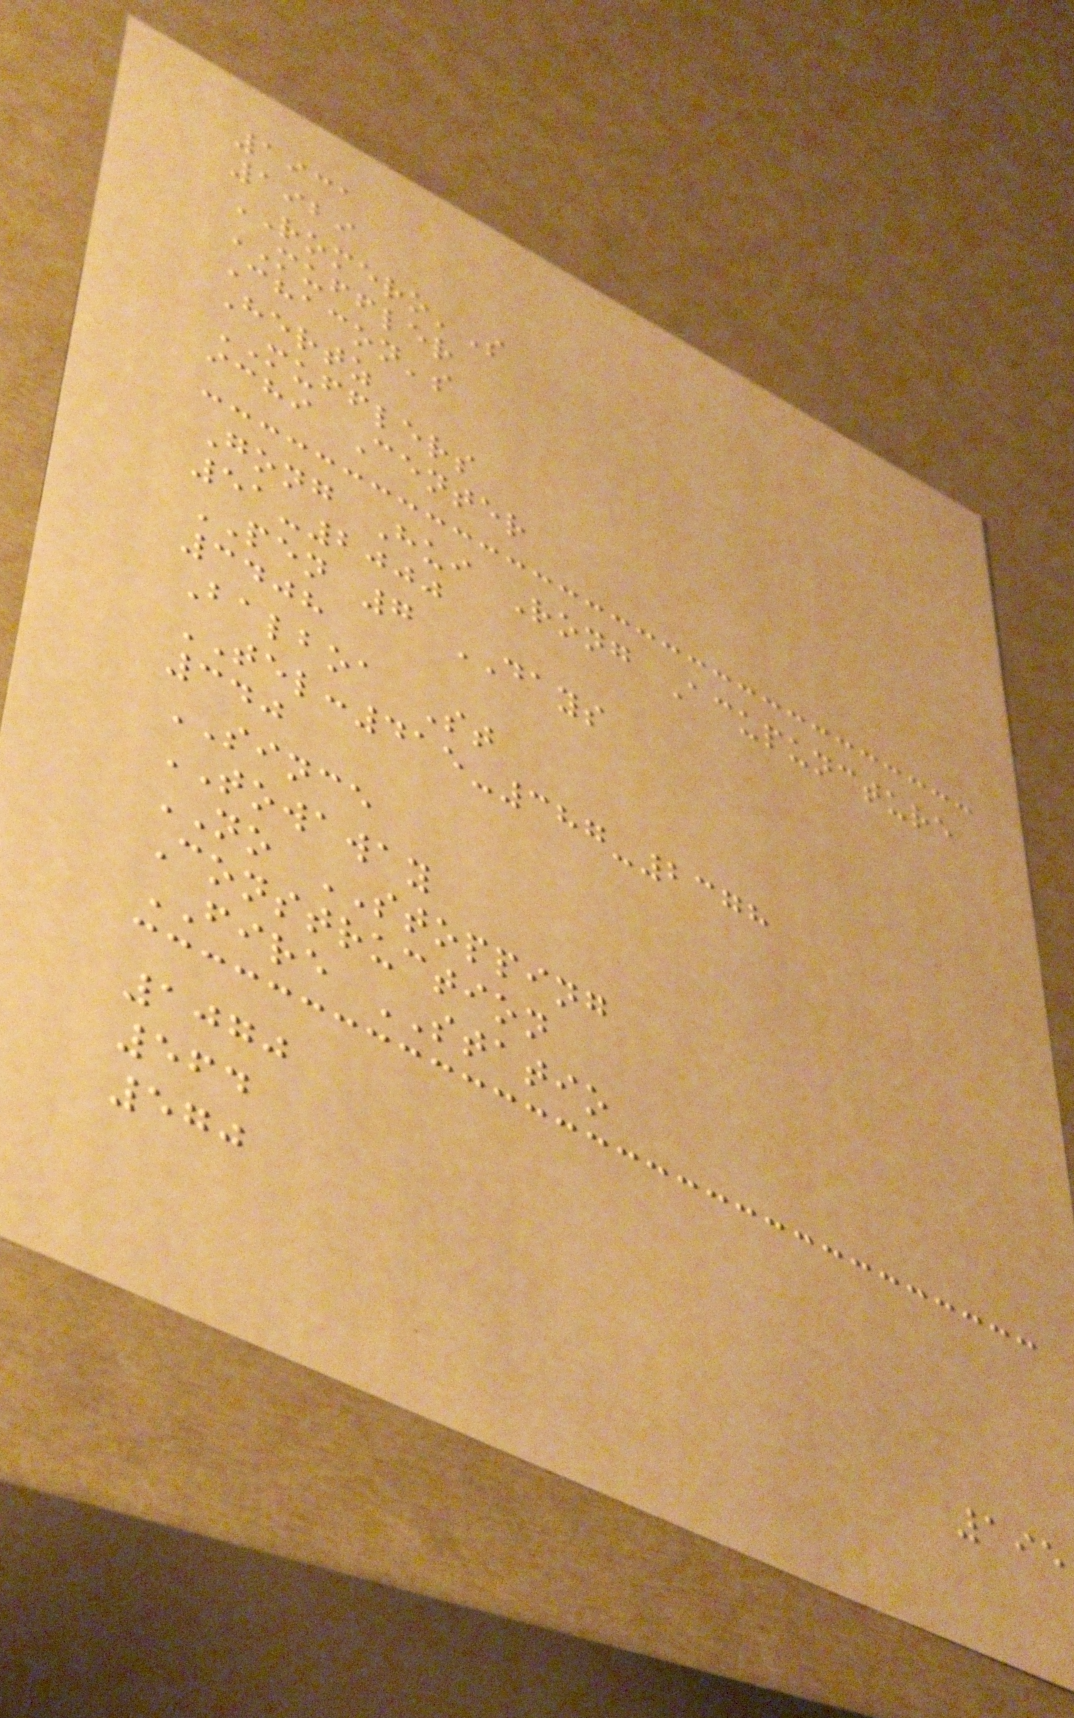1931
1929
ROMERO'S
MUFFLER
Chacon's
Hertz
MUFFLERS
ichi Center
Gong Hui Rong Acupuncture
51-2000
PEN 7 DAYS
3408
Balboa St
TEL:415-387-2378
340
SINCE
TOWAWAY
NO STOPPING
Construction
FIRE STATIO
1070
564
570
195
